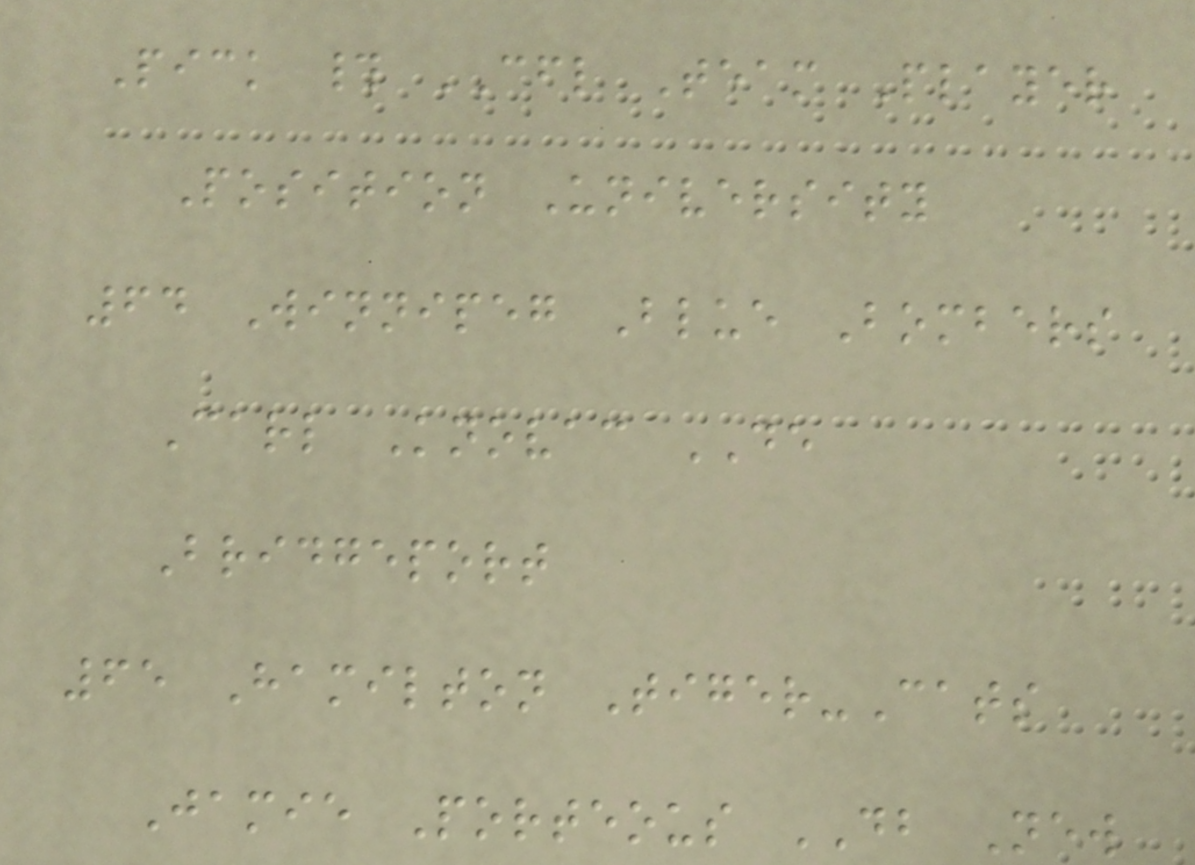Pick # CFL Team Player
Position University
64 Winnipeg Blue Bombers
Carl Knovac DE
Bridgeport
65 Hamilton Tiger-Cats
Jamie Porteous DB New
